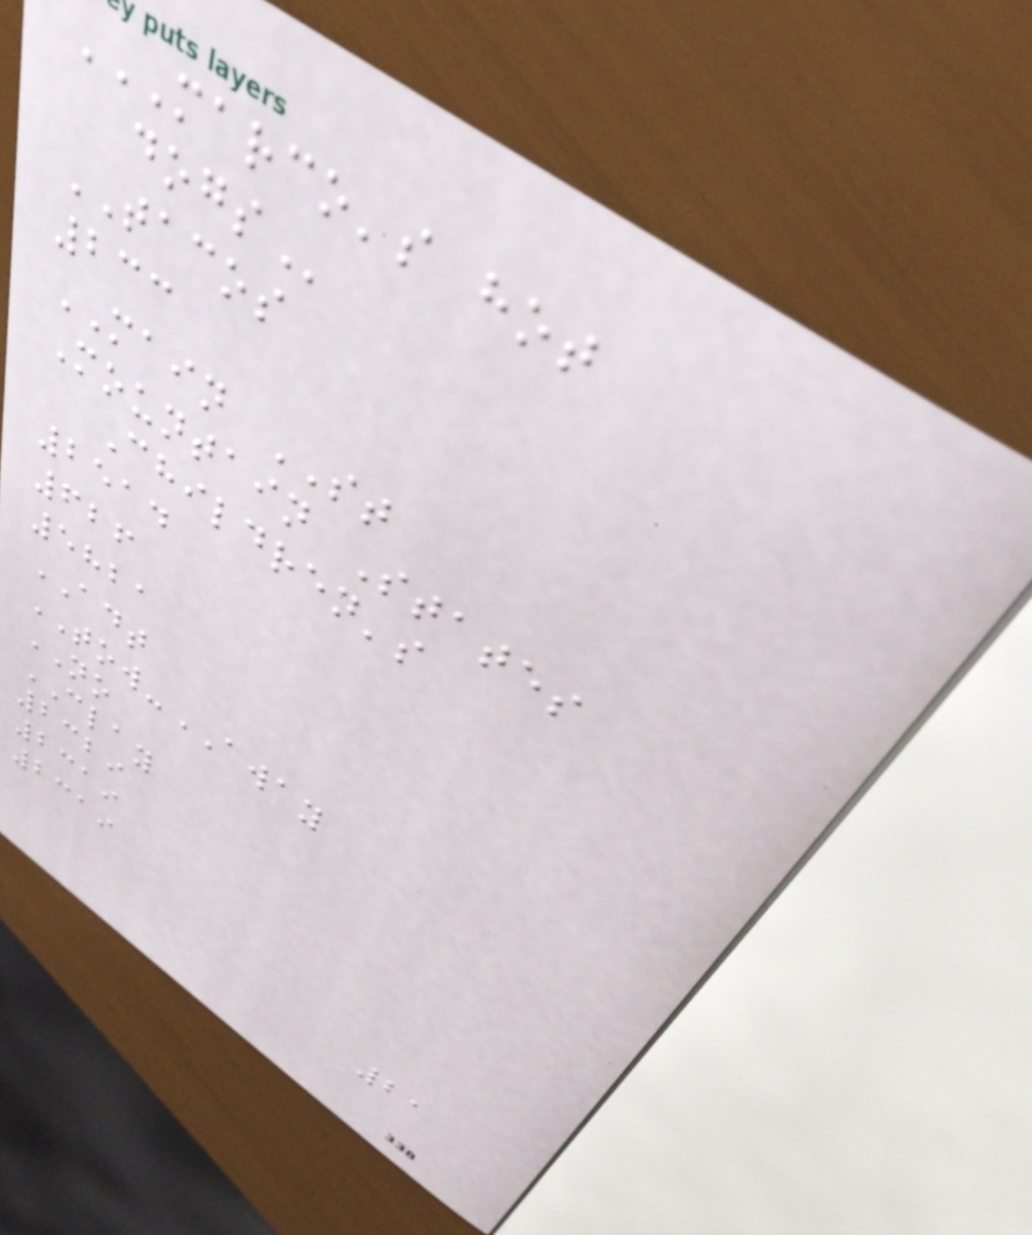MARCO'S HOT
DOGS
TACOS
233
MAIN ST
Mountain States
Children's
2514
626
5821
ADT
TOW-AWAY
NO
CLAY
2329
2319
2319
21
